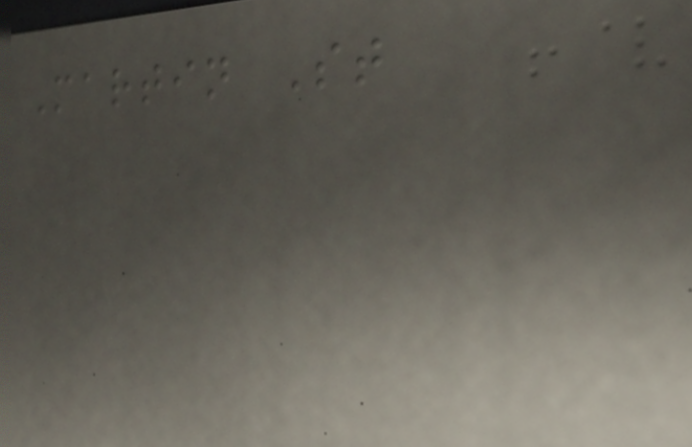Martin St
